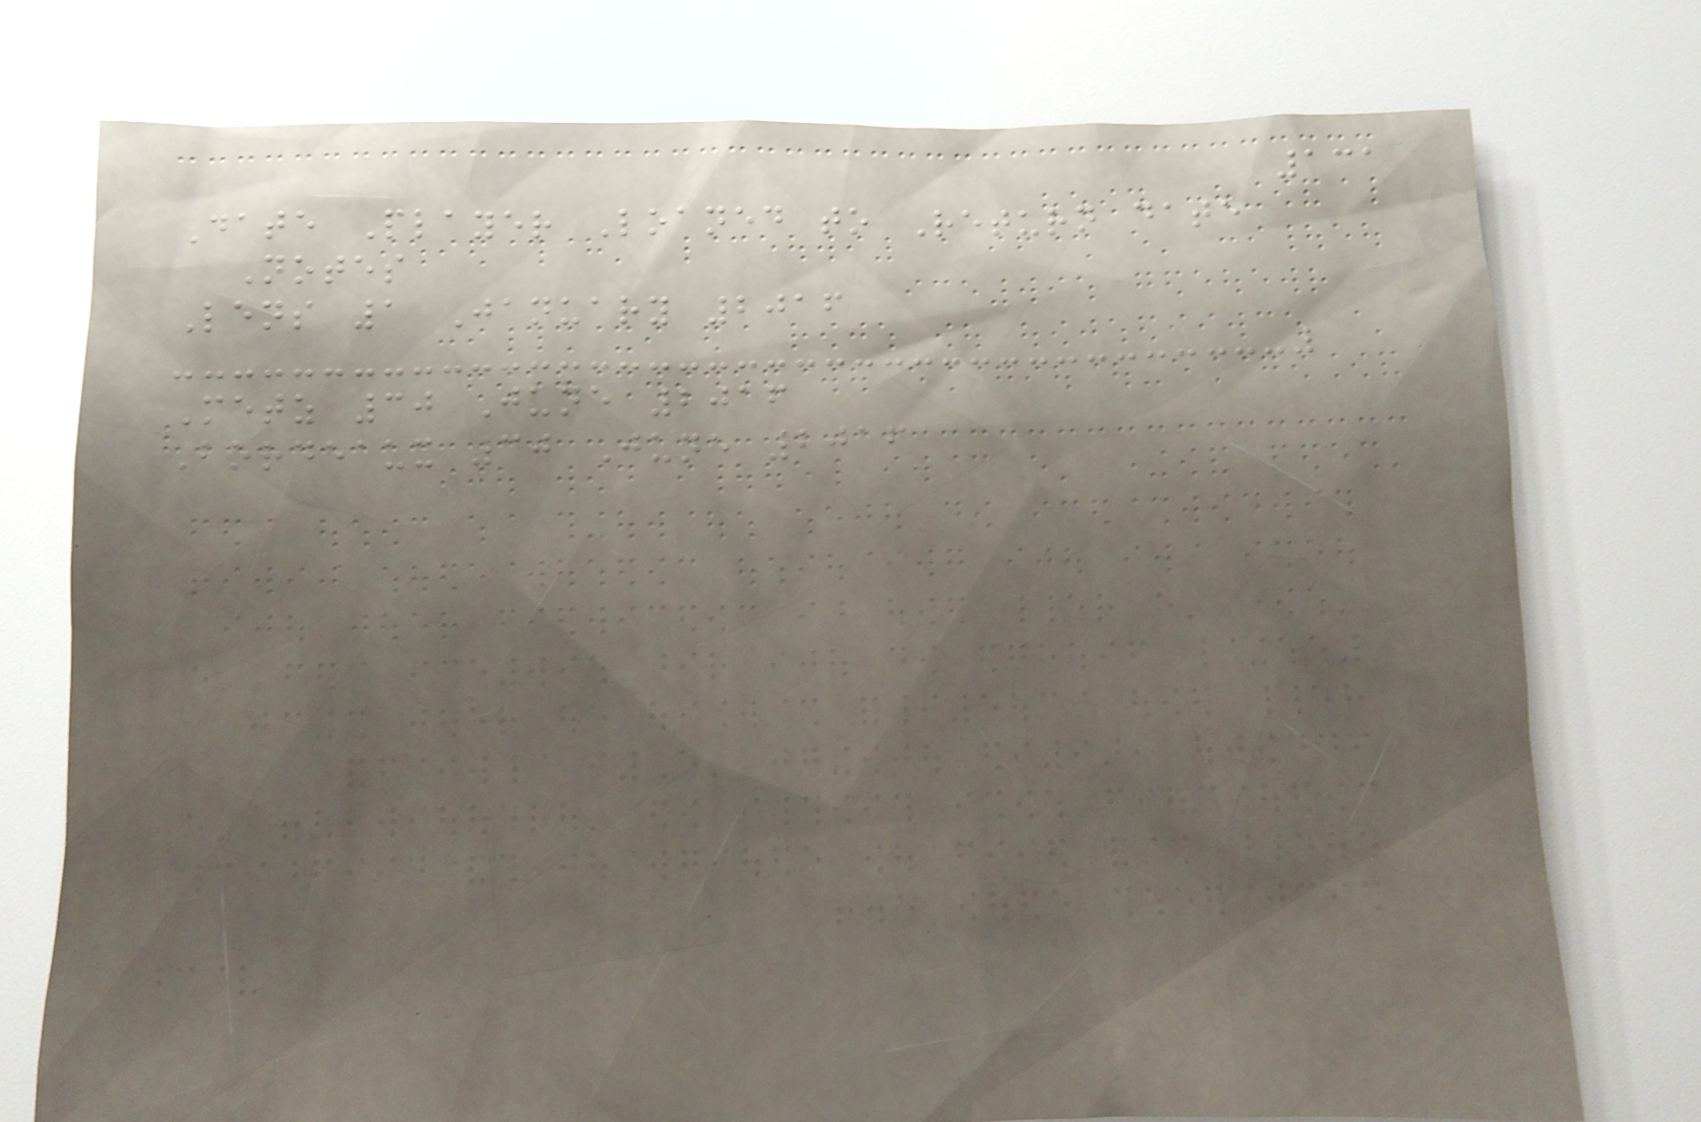131
Date Player Loaned to Return date
Notes
Lens 1 January 2016
Metz 30 June 2016
Bordeaux 30 June 2016
